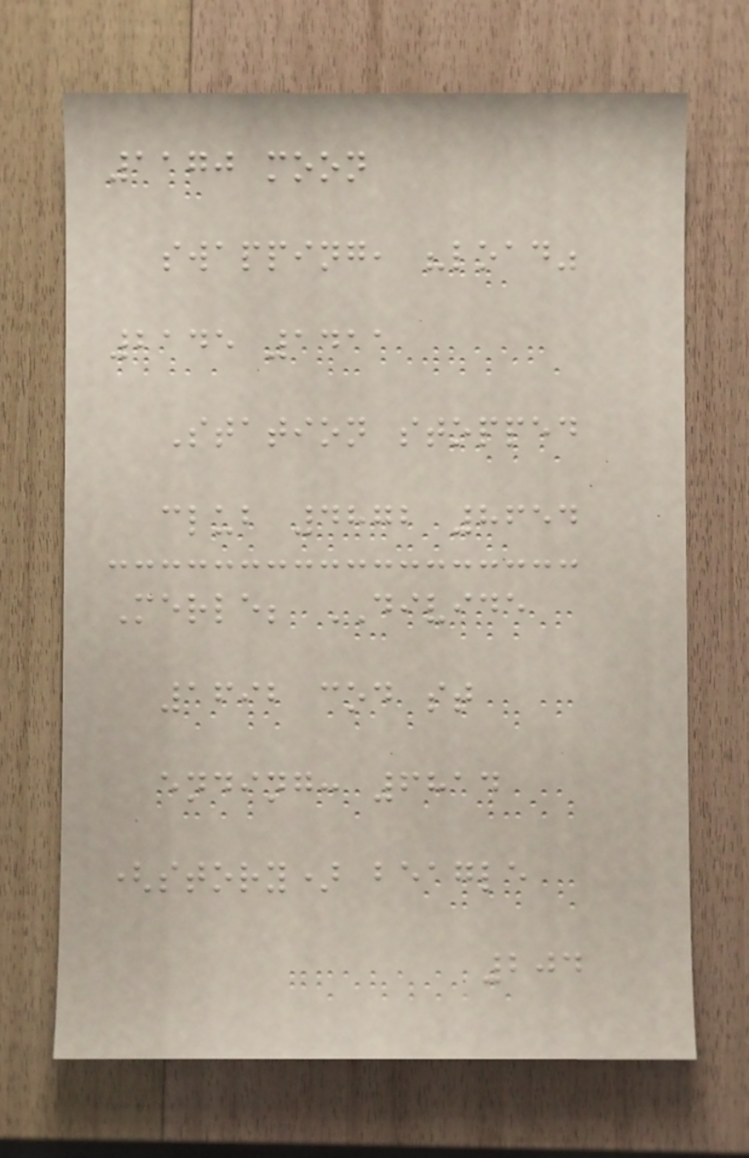1170 moon
swapping, "load"
2145 1411
Station stopped
club 4872 8654
Merle; DIVIDE
1692 cod st
ending: 6814
(story) beagle
204
